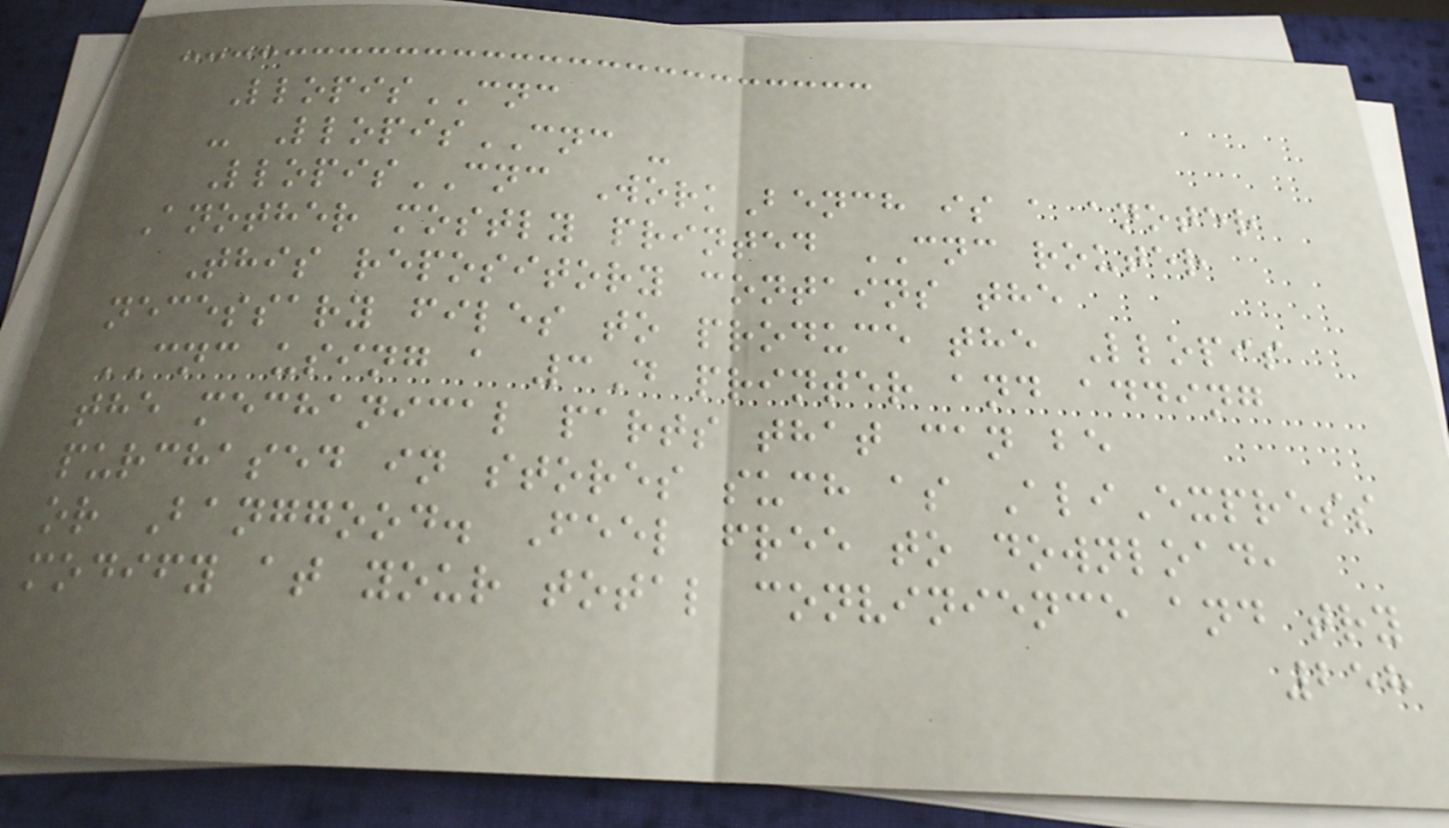LlopisCNC
- LlopisCNC -
LlopisCNC WorkBench is a anoter
Another mostly printed CNC router
This repository contains the
necessary files to produce the Llopis
CNC using a 3D printer and adding
the mechanical parts that can be
purchased in stores such as AliExpress
or Banggood. Feel free to download,
modify at your total convinience and try
258
